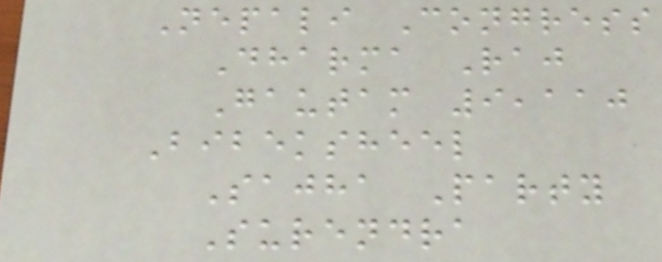Nepali Congress
Dharma Raj
Gautam 9,110
Bibeksheel
Sajha Party
Surendra
